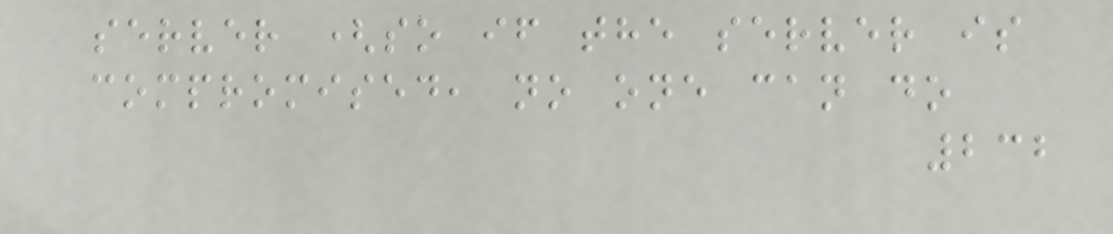server (so if the server is
compromised, no one can do
232
